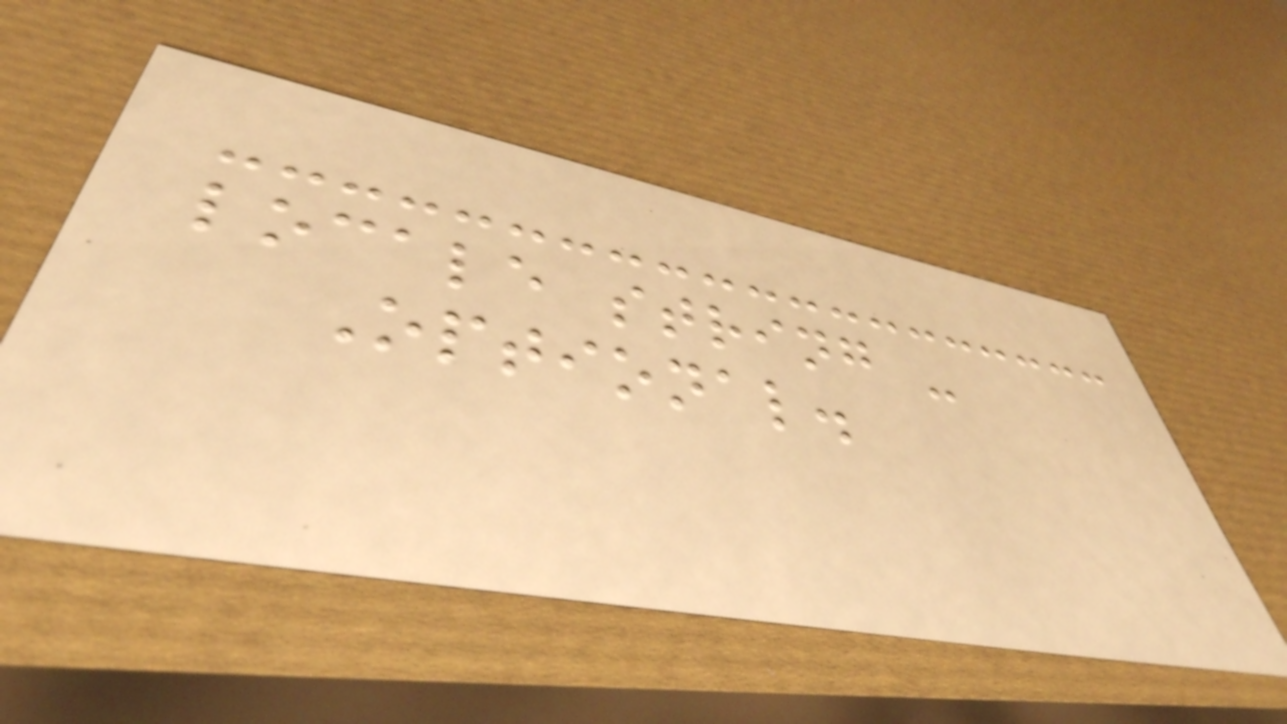locale string -
Optional.
